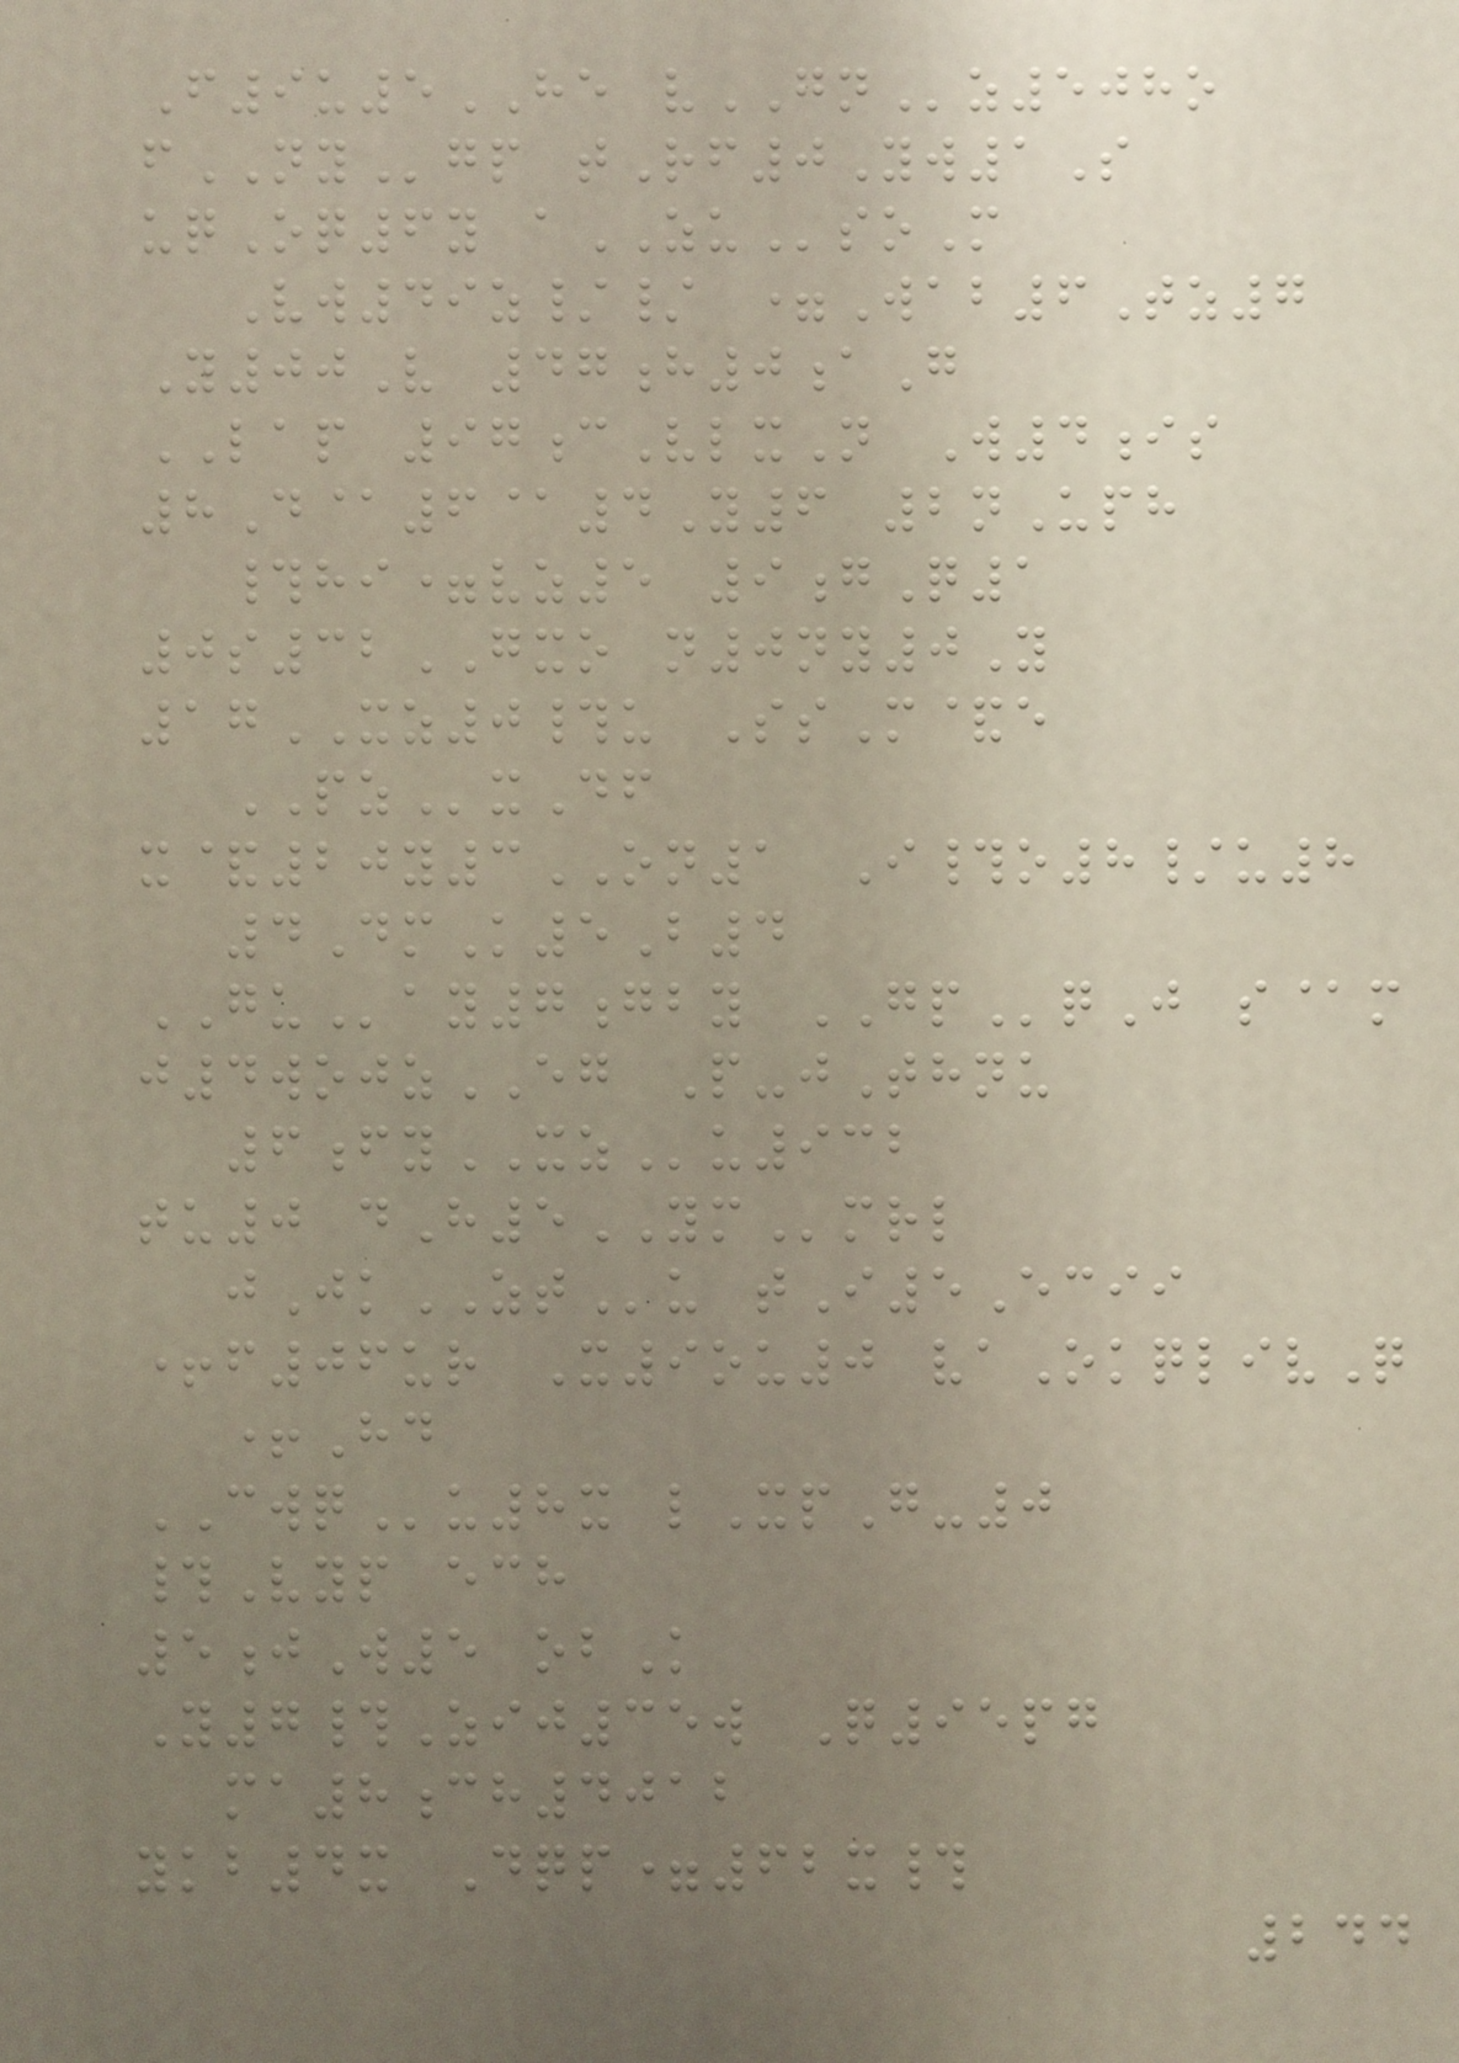F9u5HE vGNz508o
fNYgp tRf0Yw1S
uqOq6y aZUsoM
Vw49z// =Wab6Tz7
Y00V 47h0aG
LAP 97cVlxN W4is
8D@6@4Y6 2nUph
#hi=vz5 9gQ1
0s32GXO n0ny0Y
17XZ0#u SsM&e
PZxDf
x&20y3ON1 I#o8/u8
4DmK5B4
GUay7gby GPqJ s@m
j4wojzEG P-jThnu
6fyXZu932
tu0 dH5YMmrl
jJkZTu tI5Ecii
+f06ur X9ou0 vaOkqlivQ
+Hd
CWQu8x lXpG-0
#Vyp ech
5jW5 obK
Y7#Zij35w Q95pg
ma8ch4012
ykb4x Dqp=62x#
244
